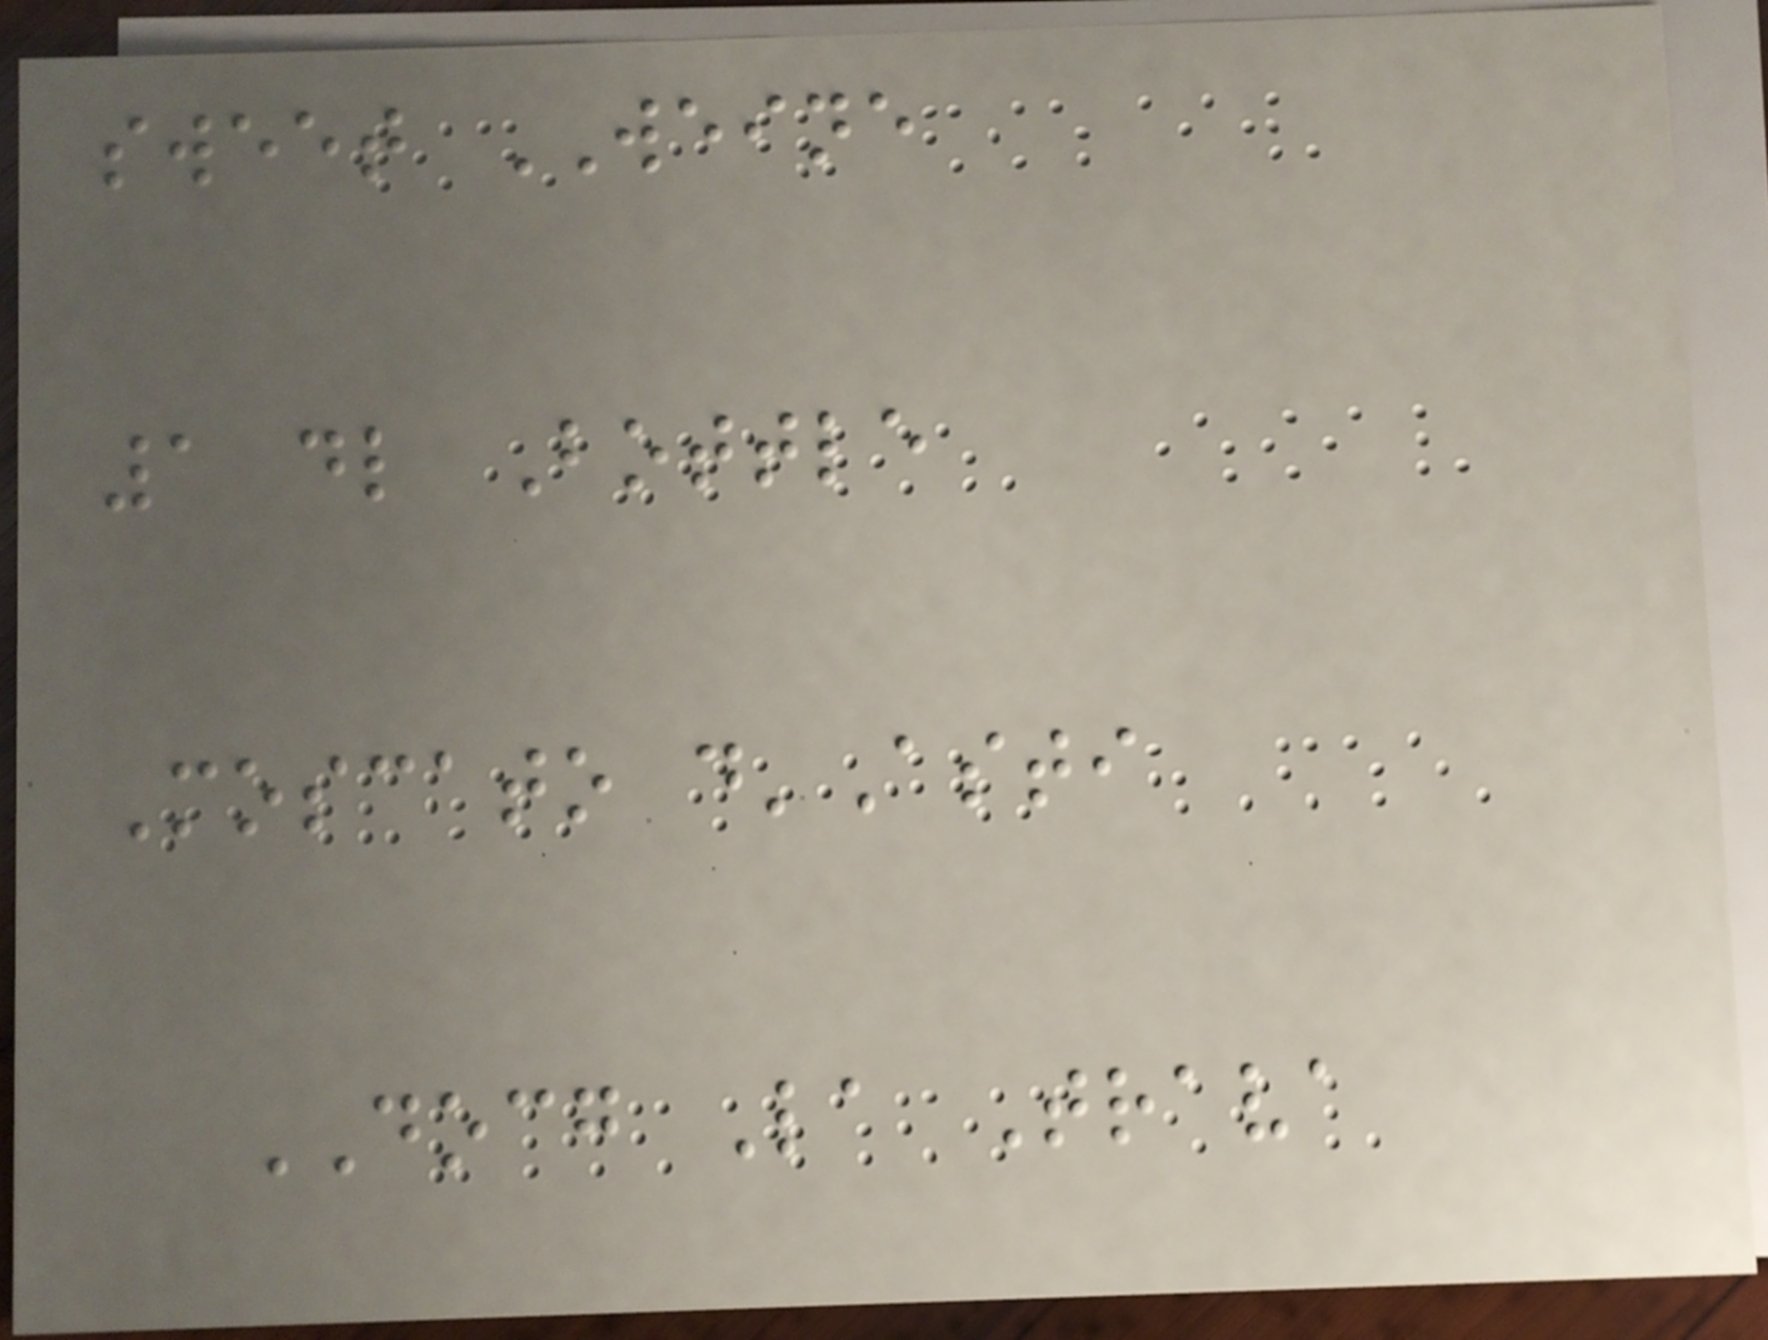sweet WEINE
1 dl Bottle
Moscato d'Asti
DOCG La Trava
